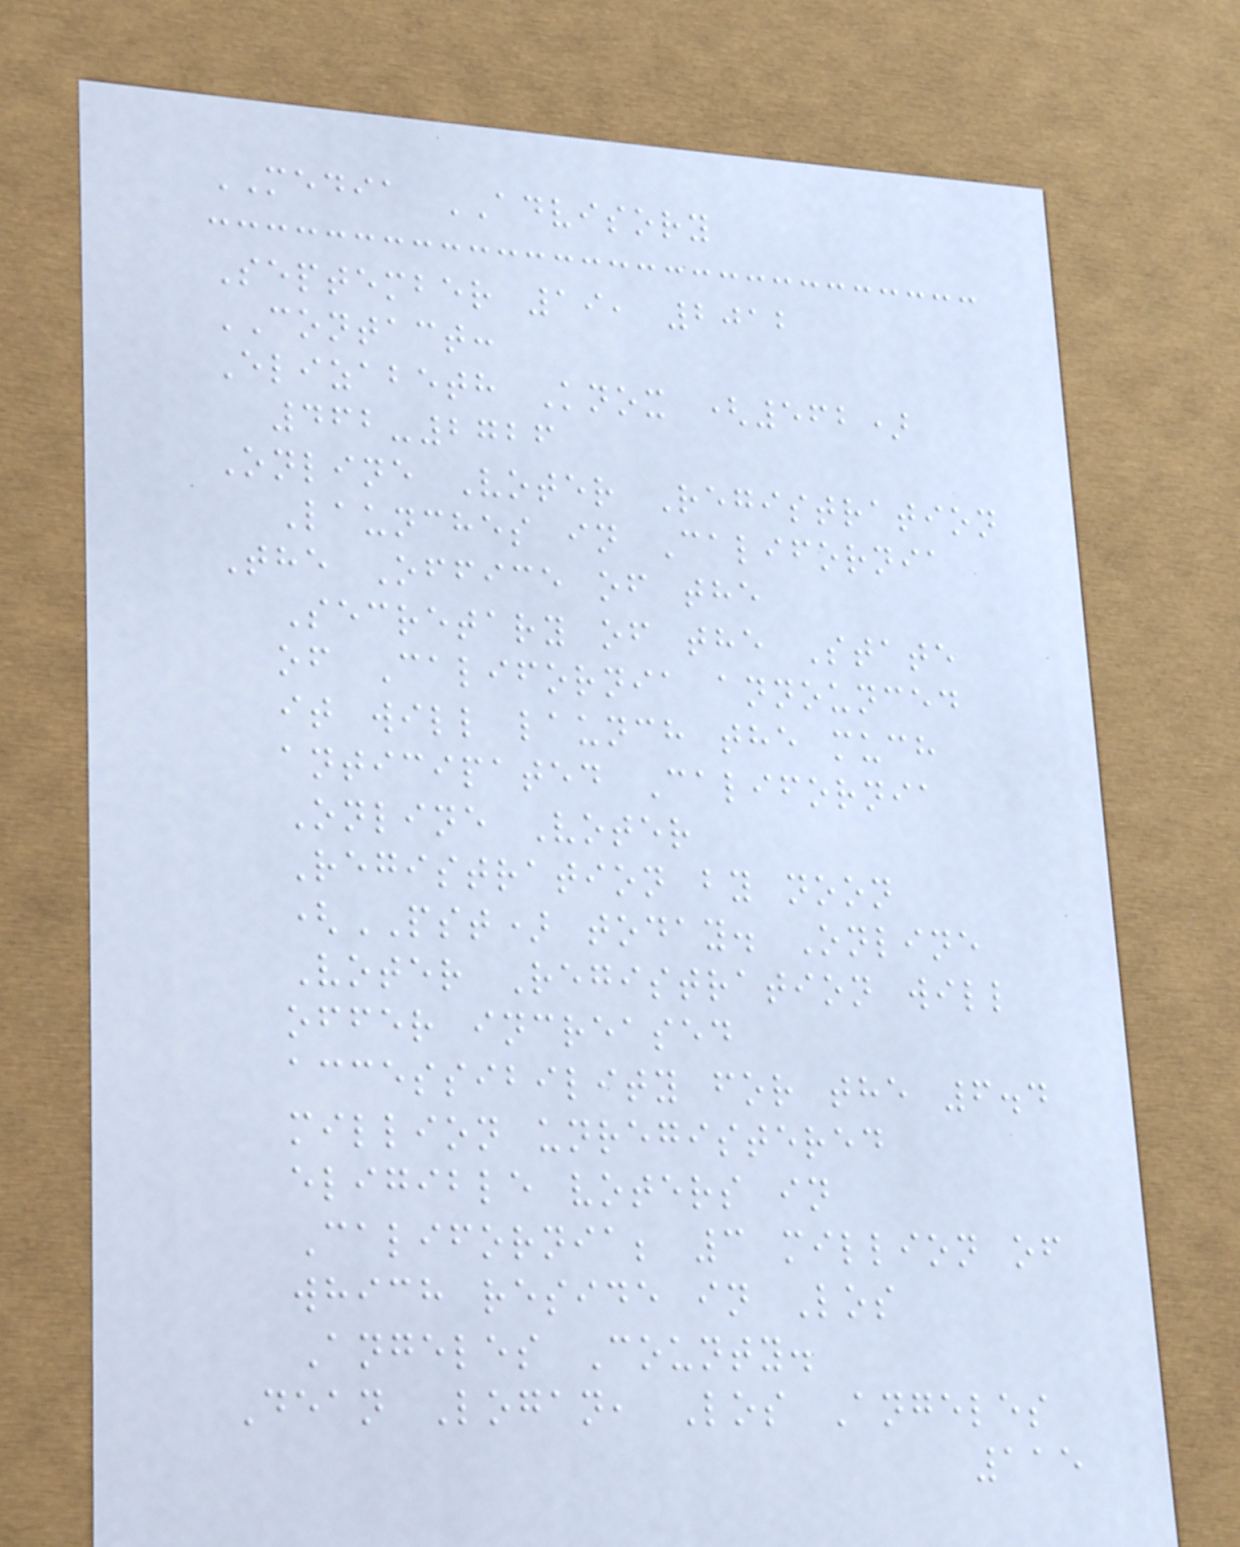MEDIA ADVISORY
September 19, 2012
CONTACT:
Elizabeth Knox (562)
462-2726
Online Voter Registration
Launches in California
The Office of the
Secretary of the State
of California announced
it will launch the much
anticipated California
Online Voter
Registration by noon
(PST) today. Online
Voter Registration will
offer increased
accessibility for the 6.4
million unregistered
eligible voters in
California; 3 million of
which reside in Los
Angeles County.
Dean Logan, Los Angeles
115
